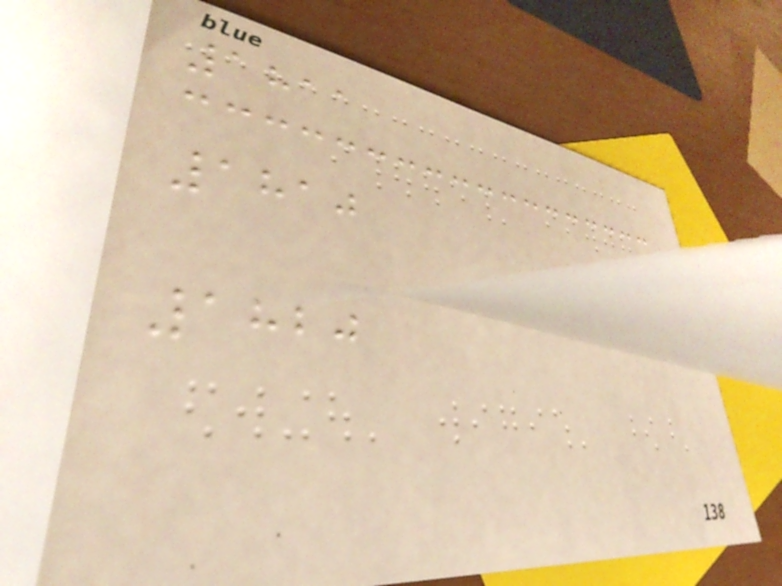1811
1810
1820
